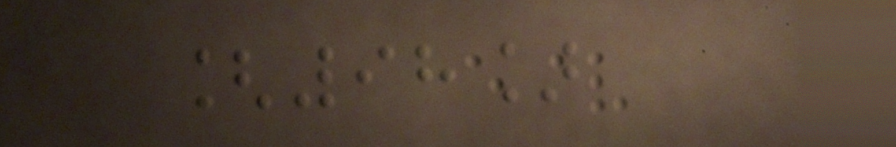[98]
